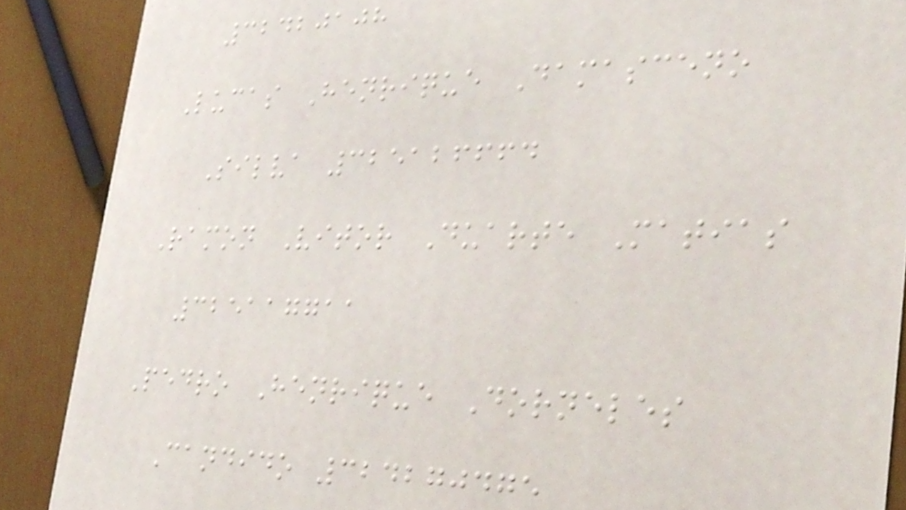32420108
Lucas Henrique Damasceno
Silva 325126664
Ramon Vitor Duarte Matias
325117711
Pedro Henrique Dorneles
Candido 324270475
